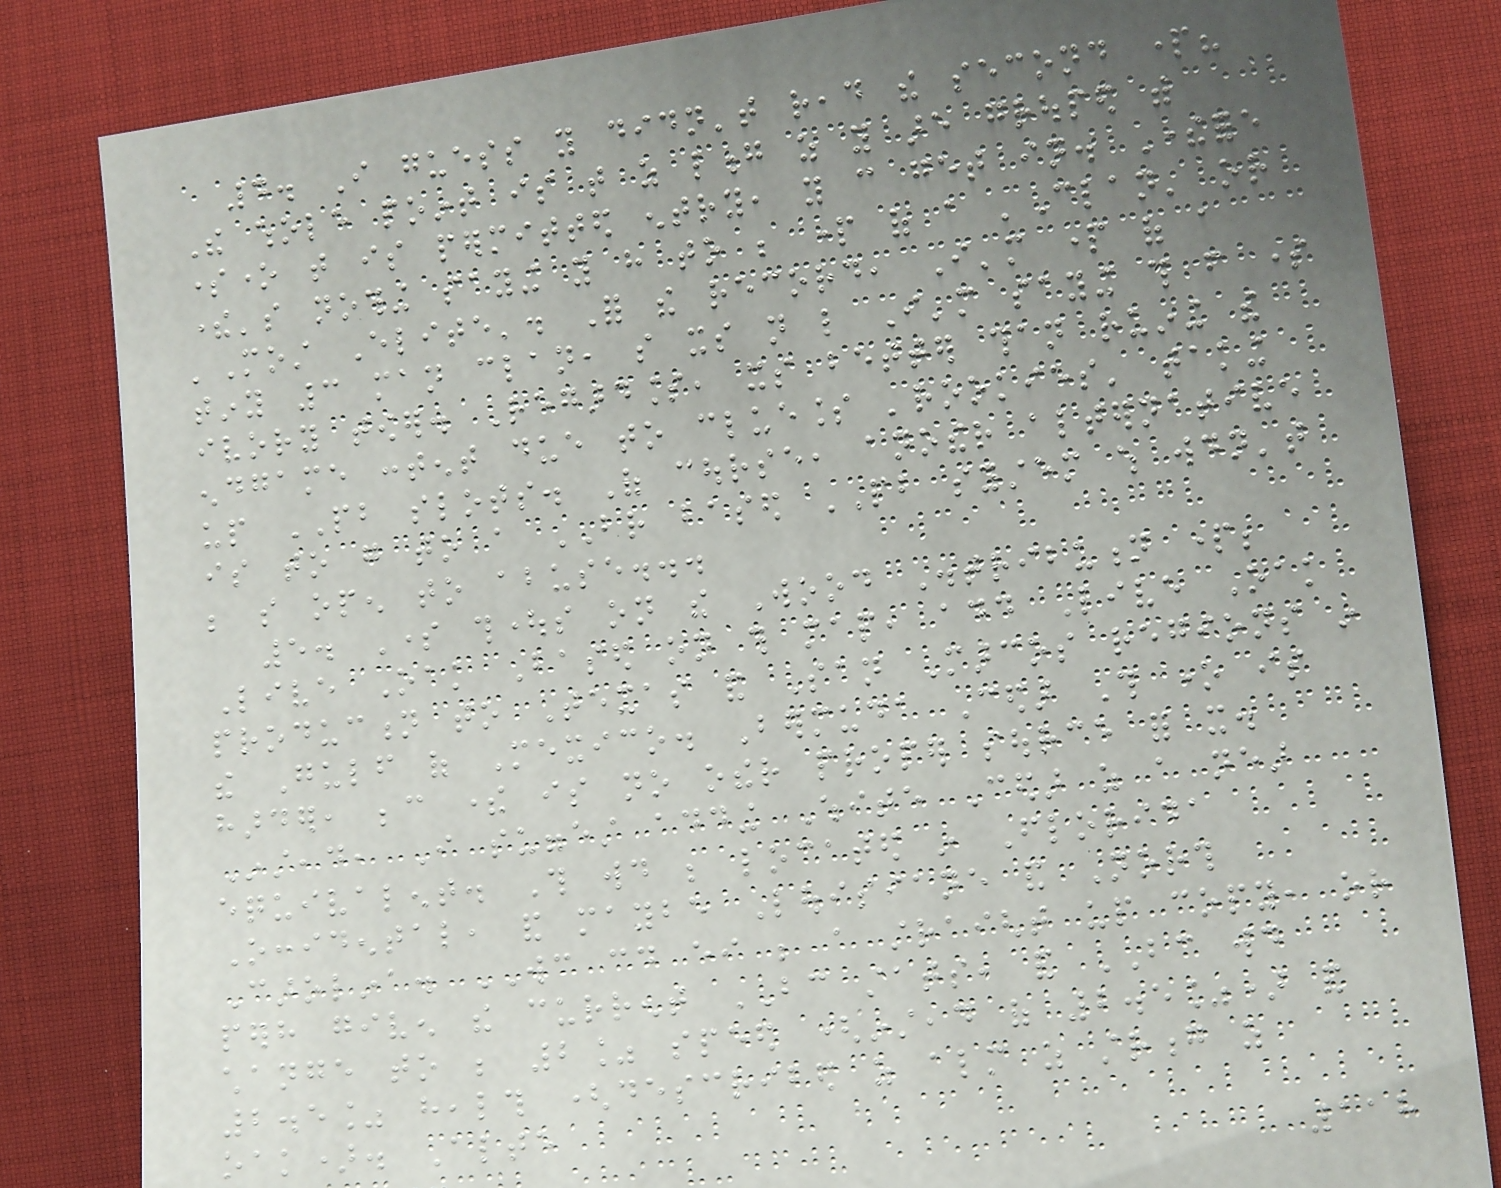4. I guess you didn't read the second part?
The whole point is that as long as you are grouped with
someone that is permitted entry, you can get in. Therefore
there's nothing saying you have to be part of a 'Clan' or
'Most Elite'. For the record, I'm part of a
tiny 3 man clan, so its not like I'm saying this from some
ivory tower. Regardless, its better than ruining the
endgame content due to clueless 'rookies' taking
up PB slots. Of course, another alternative
is to go to a BR based PB system which wouldn't
be so open to abuse...
5. Some thoughts on the Wood Distribution part;
Live Oak Based on this map, add Live Oak
production to Texas and San Marcos regions in
the Gulf of Mexico. Bermuda Cedar This one is
harder, because there is no other proper source for it.
Instead, I suggest adding White Cedar as a near
equivalent. This would be located in Florida
Occidental, and maybe Louisiane and North
Carolina. WC could either be a straight up copy, or
perhaps given the current BC stats, and BC would
change to be 2% speed (instead of 2.5%) and
2.5% health (described as almost as strong as
oak). Alte
118
